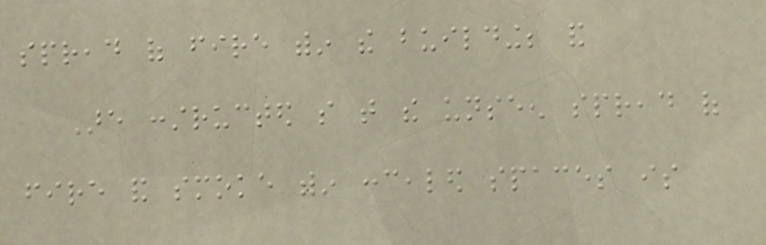spread of fire within the building; and
Are constructed so that the unseen spread of
fire and smoke within concealed spaces is
